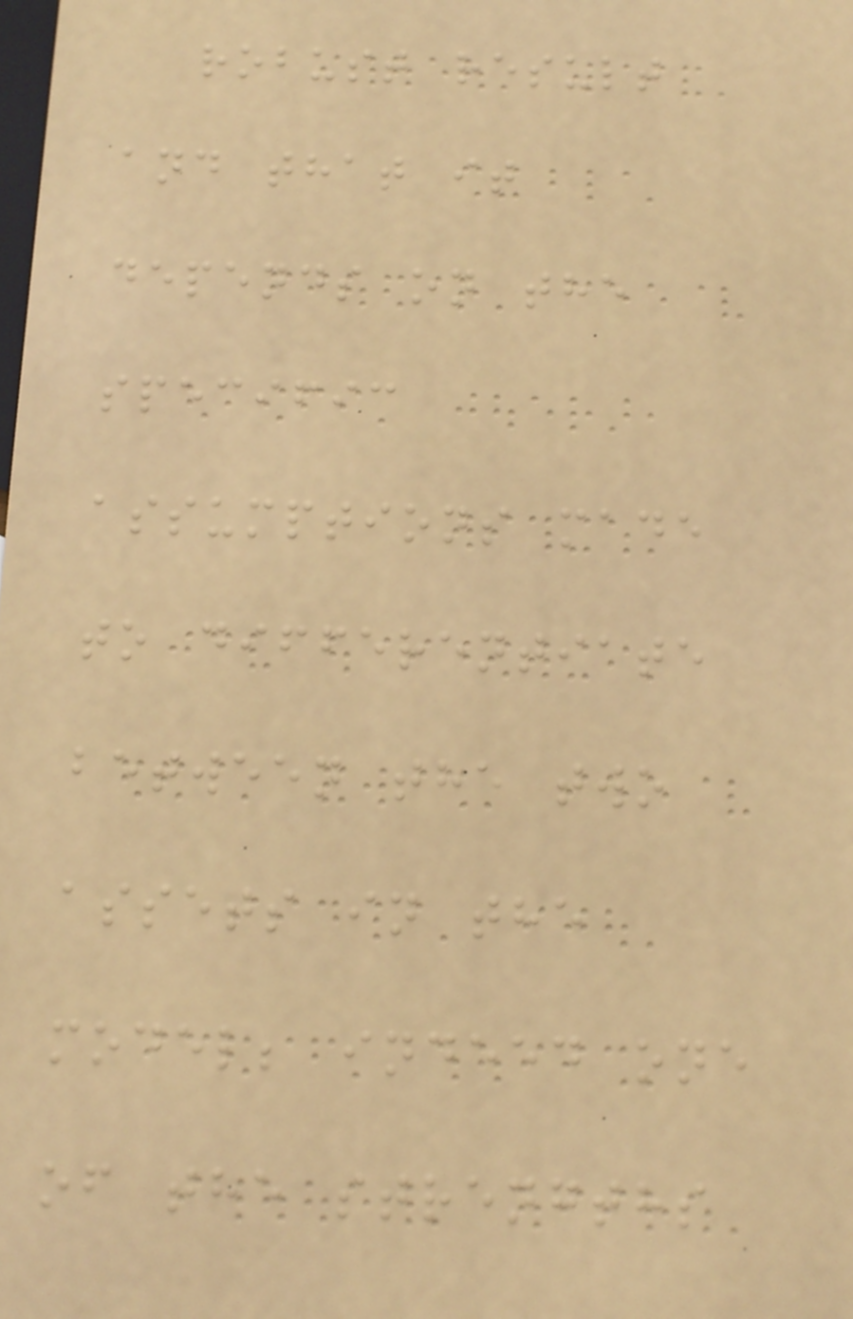robust result
and that it
depends on the
specific
assumptions made
to differentiate
between the two
assets in the
model; indeed one
of the strengths
